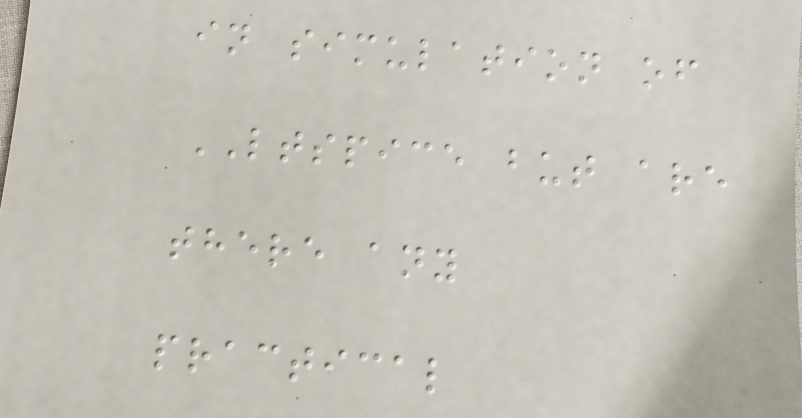in simulation of
LTSPICE but are
there any
practical
